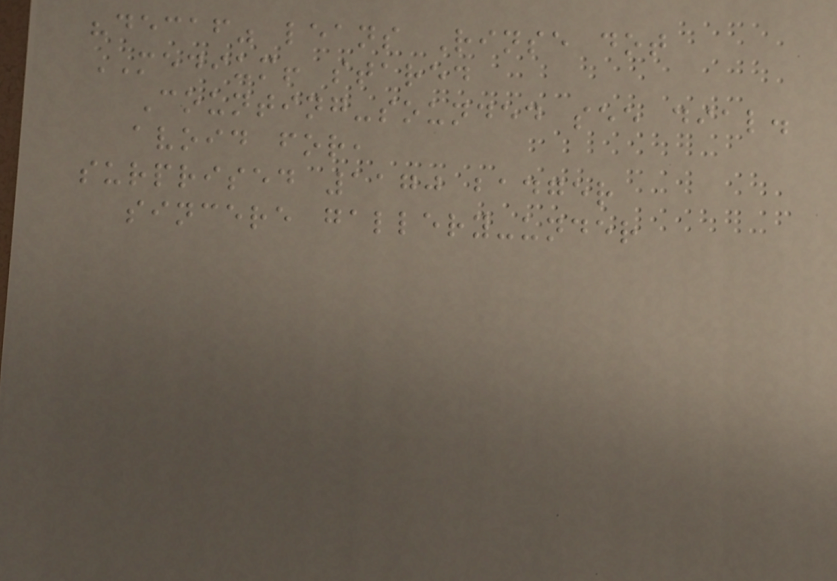"decaf" leans Rinse dot
MEDIUM! stared
Counting-sounded see dial.
avoid for,
surprised 1170 badger
sincere gallery-under
